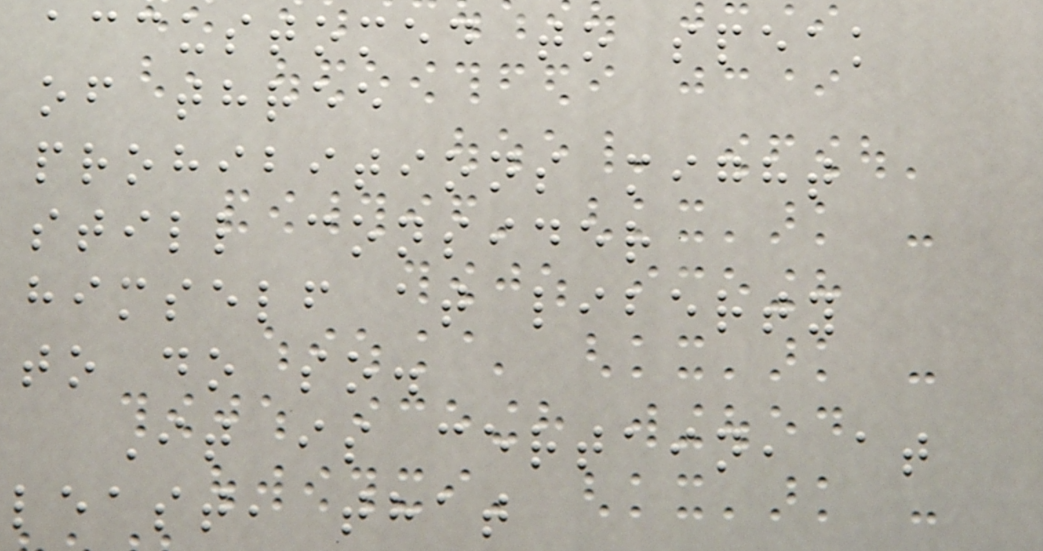accustomed to speak
of three
prohibitions might
still consider
himself at liberty
to do so.
It is certain, at
least, that
